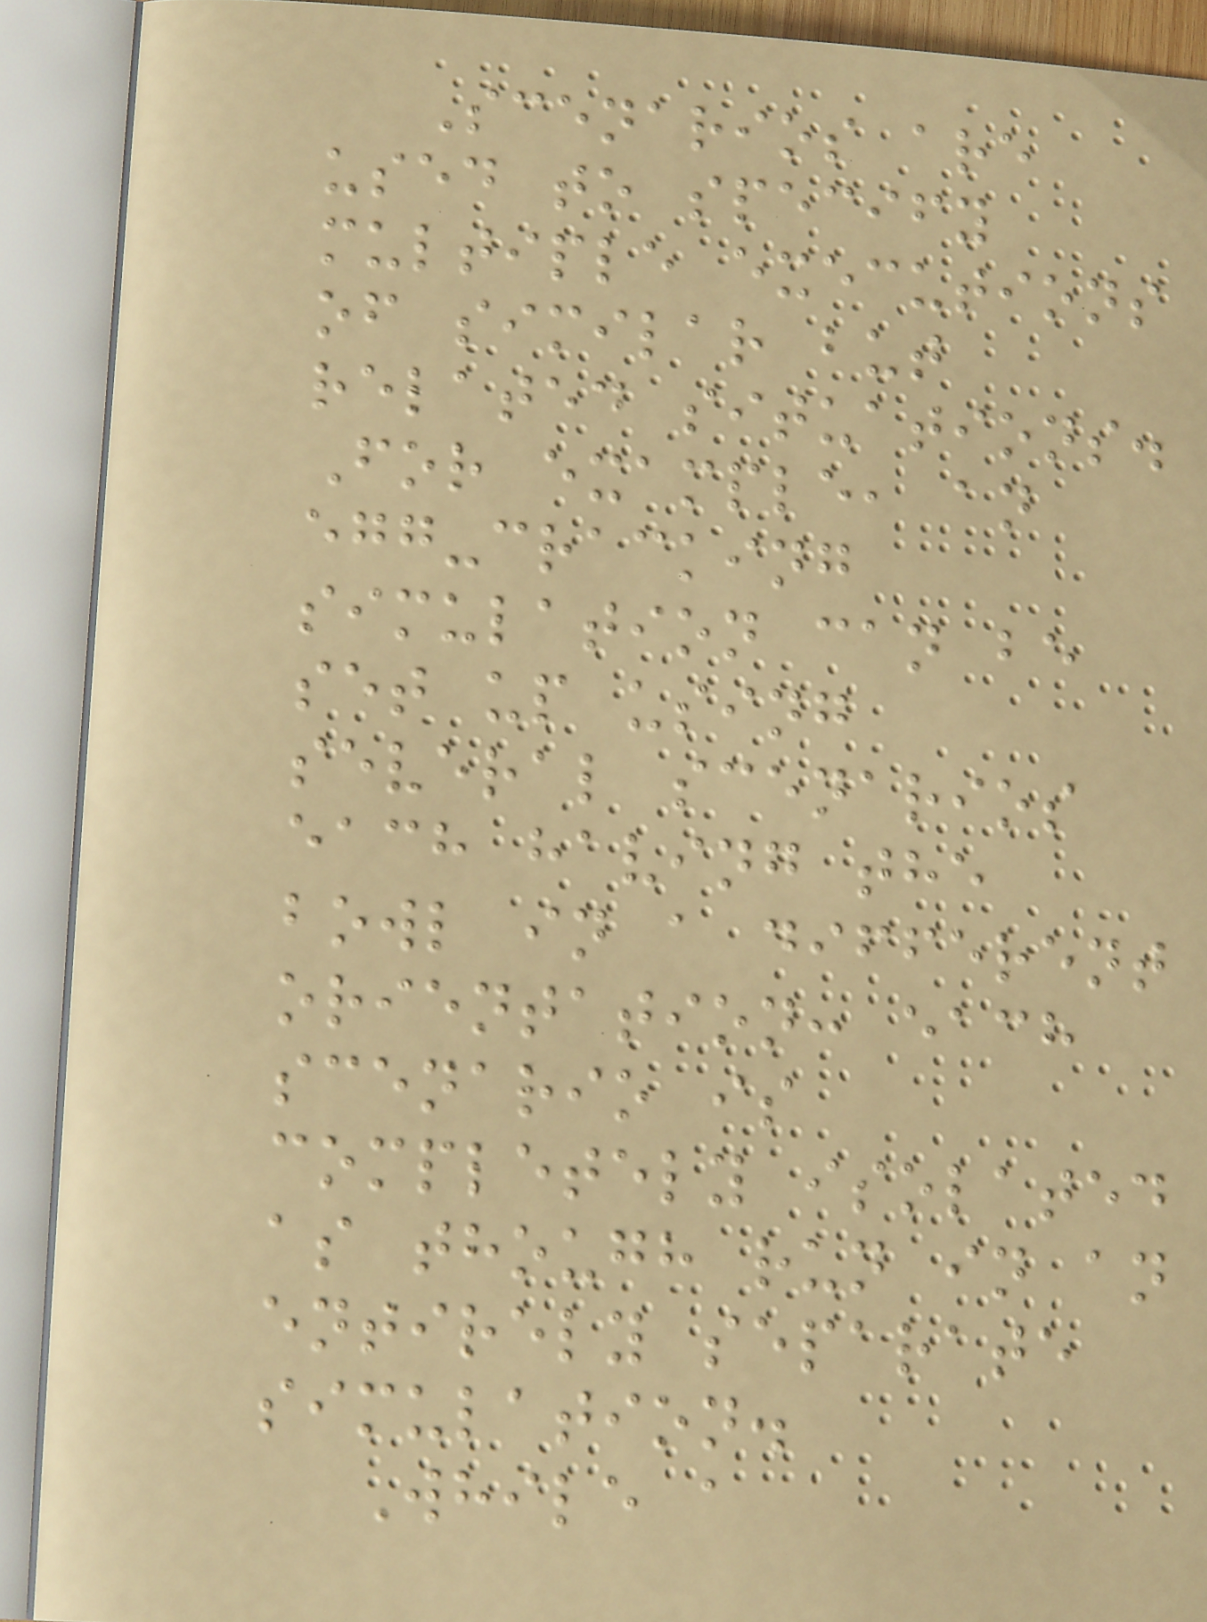Scenarios are
used to specify
multiple executions
of similar but
related situations.
For example, an
egg-cracking
simulation can be
set up using
several scenarios
each having the
bowl in a different
orientation: each
scenario is
completely isolated
as though run in an
entirely separate
simulation.
While a
